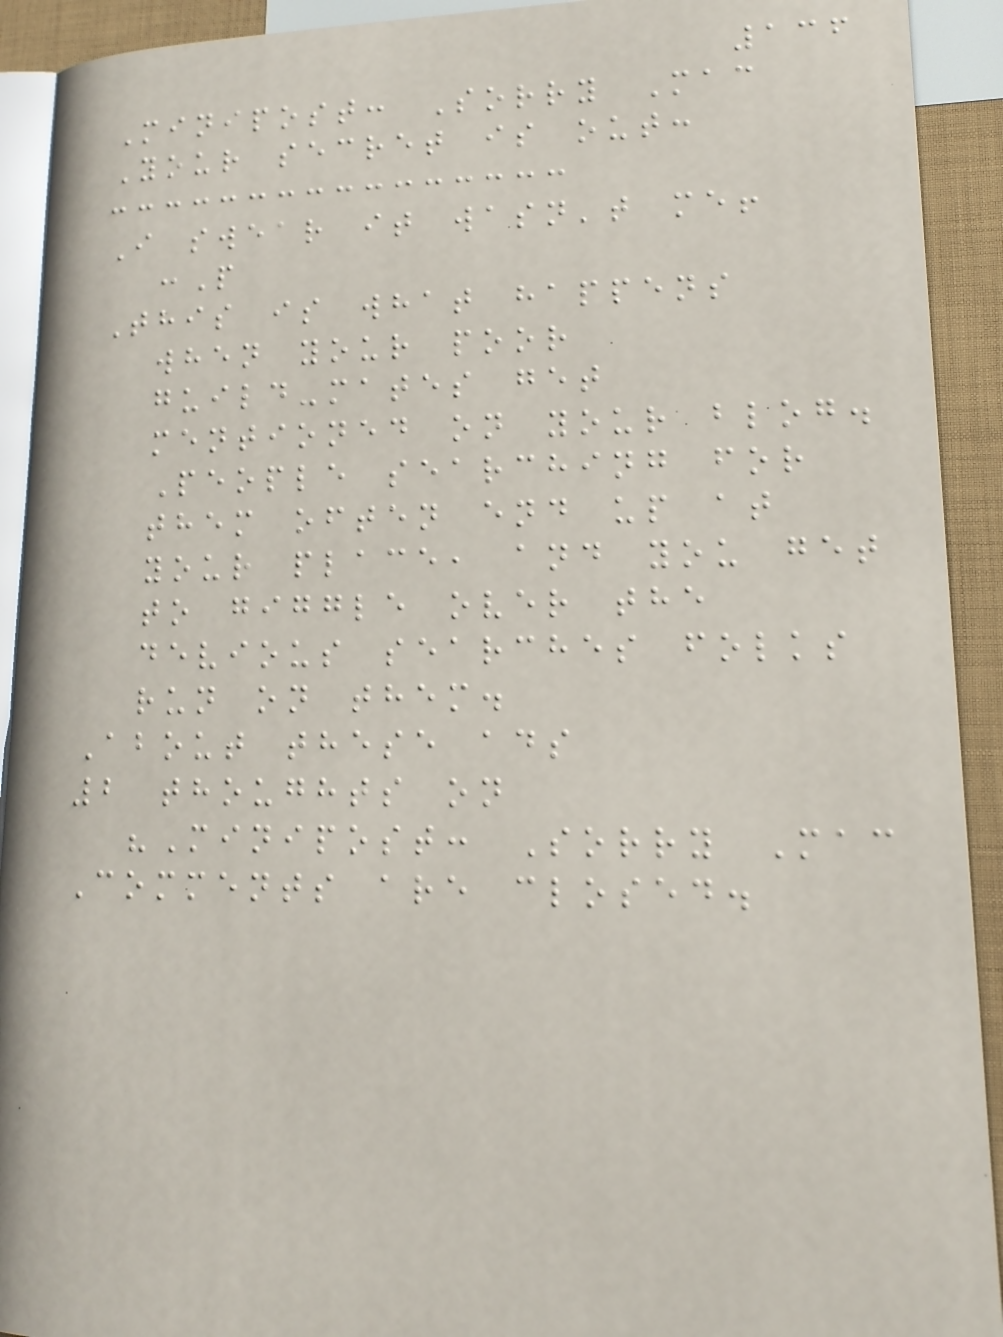136
Minipost: Sorry Mac
Your secret is out:
I swear it wasn't me!
:P
This is what happens
when your poor
guild-mates get
mentioned on your blog.
People searching for
them often end up at
your place, and you get
to giggle over the
devious searches folks
run on them.
About these ads
2 thoughts on
"Minipost: Sorry Mac
Comments are closed.
